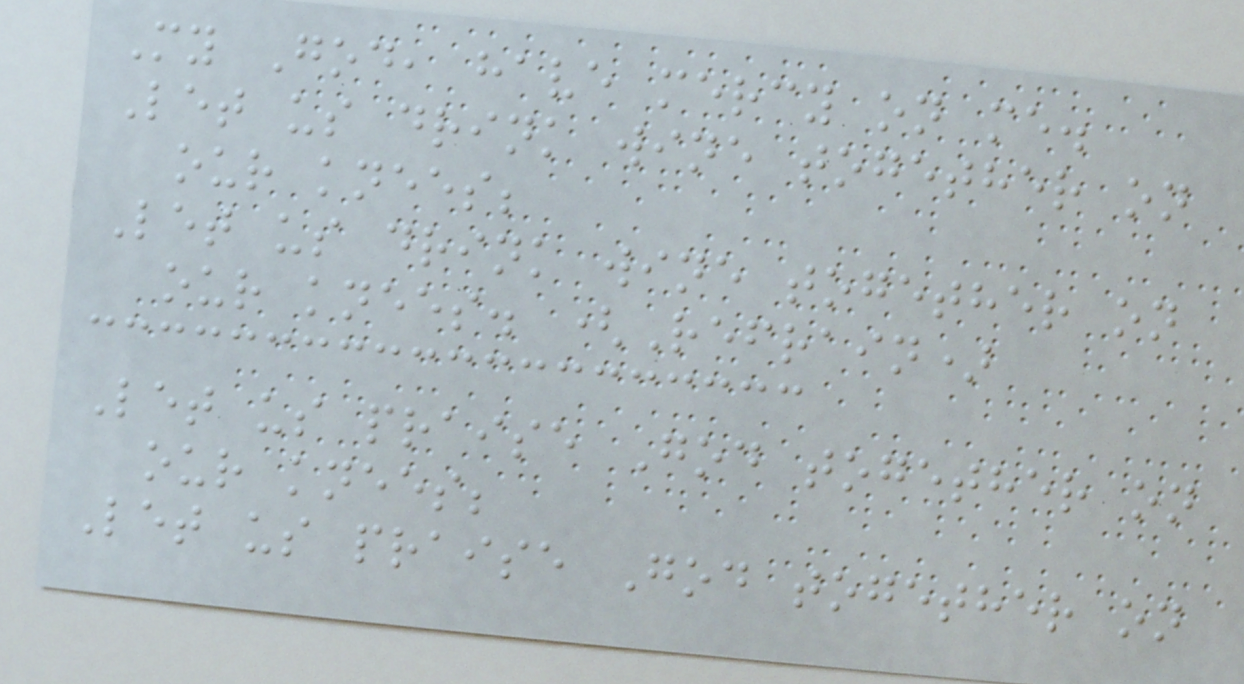My God, have mercy on me.
Let us drink wine together on
our knees;
Let us drink wine together on
our knees. (Refrain)
Let us praise God together on
our knees;
Let us praise God together on
